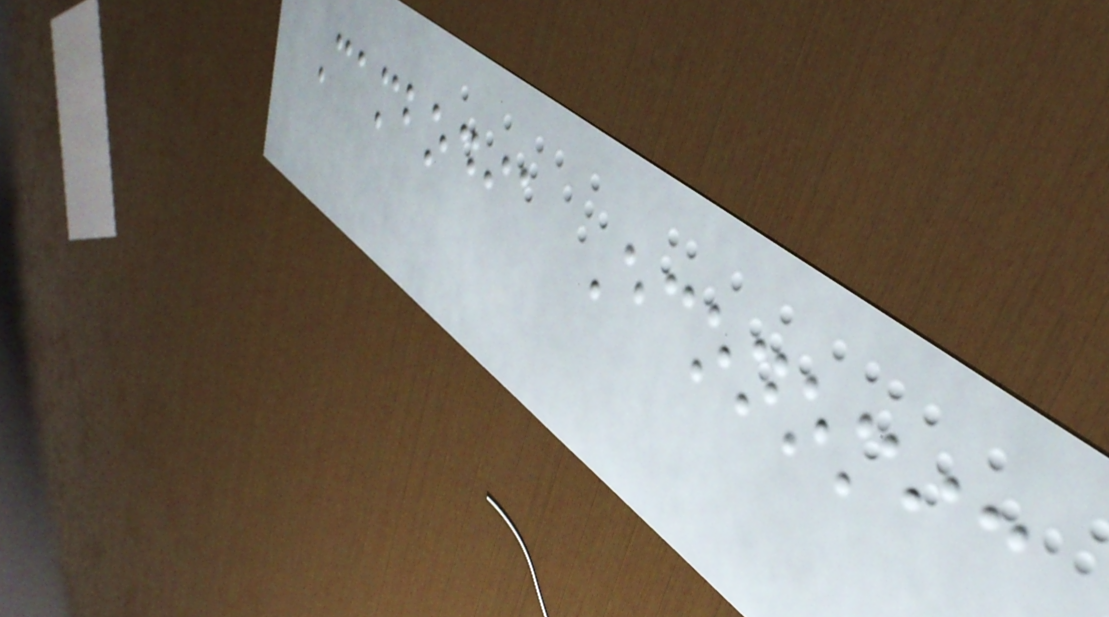Cambodia Economic
